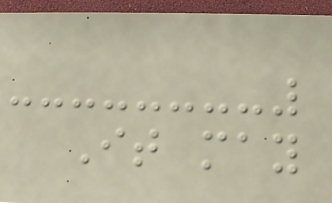It may
